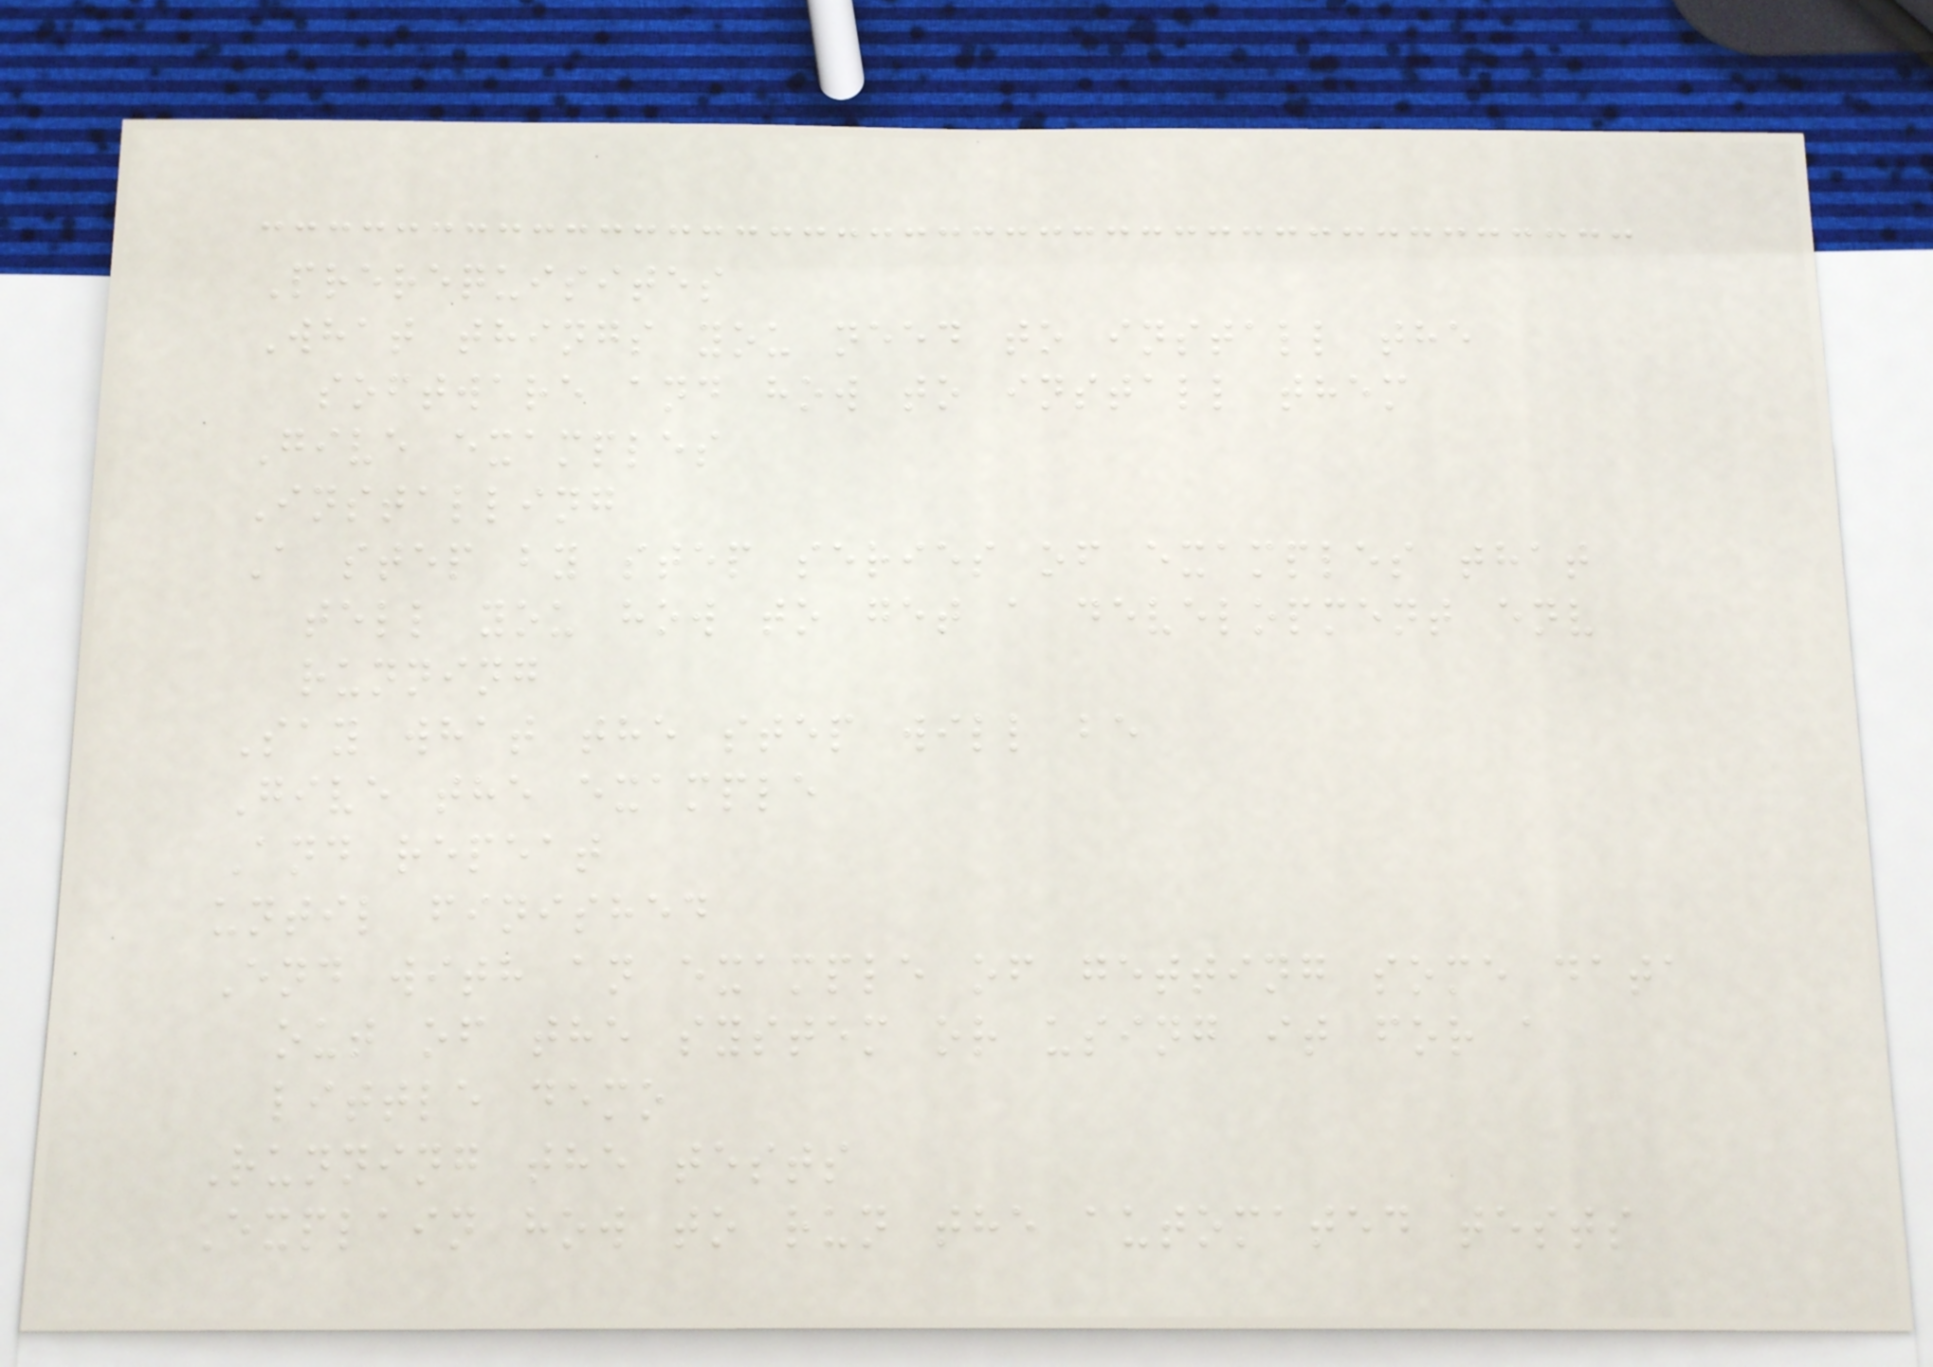Prerequisites
What things you need to install the
software and how to install them
Give examples
Installing
A step by step series of examples that
tell you how to get a development env
running
Say what the step will be
Give the example
And repeat
until finished
End with an example of getting some data
out of the system or using it for a
little demo
Running the tests
Explain how to run the automated tests
